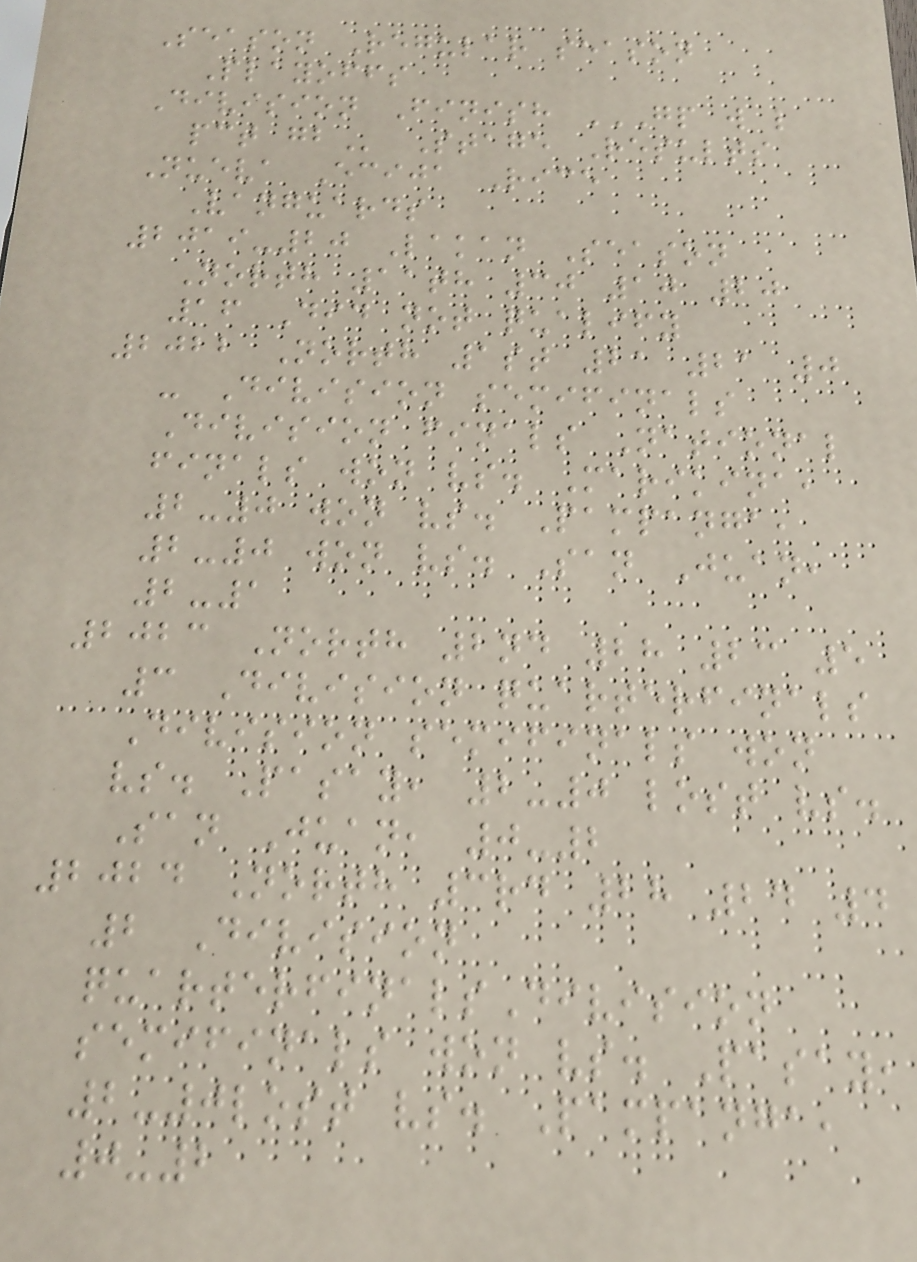Season Regular season
Playoffs
Division Finish GP W L
PCT GB Stage Results
Nueva Ecija Rice
Vanguards
2019-20 Lakan Season
North 11th 30 10 20
16 Did not qualify
2022 North 1st 21 21 0
- Division semifinals
Division finals National
finals won vs. Marikina,
2-0 won vs. Pampanga,
2-0 won vs. San Juan,
2-1
2023 North 2nd 28 23 5
3 Division quarterfinals
Division semifinals won
vs. Pasay, 2-0 lost vs.
San Juan, 0-2
2024 North 3rd 28 24 4
2 Division
quarterfinalsDivision
semifinals won vs. Pasay,
2-0lost vs. Pampanga,
0-2
